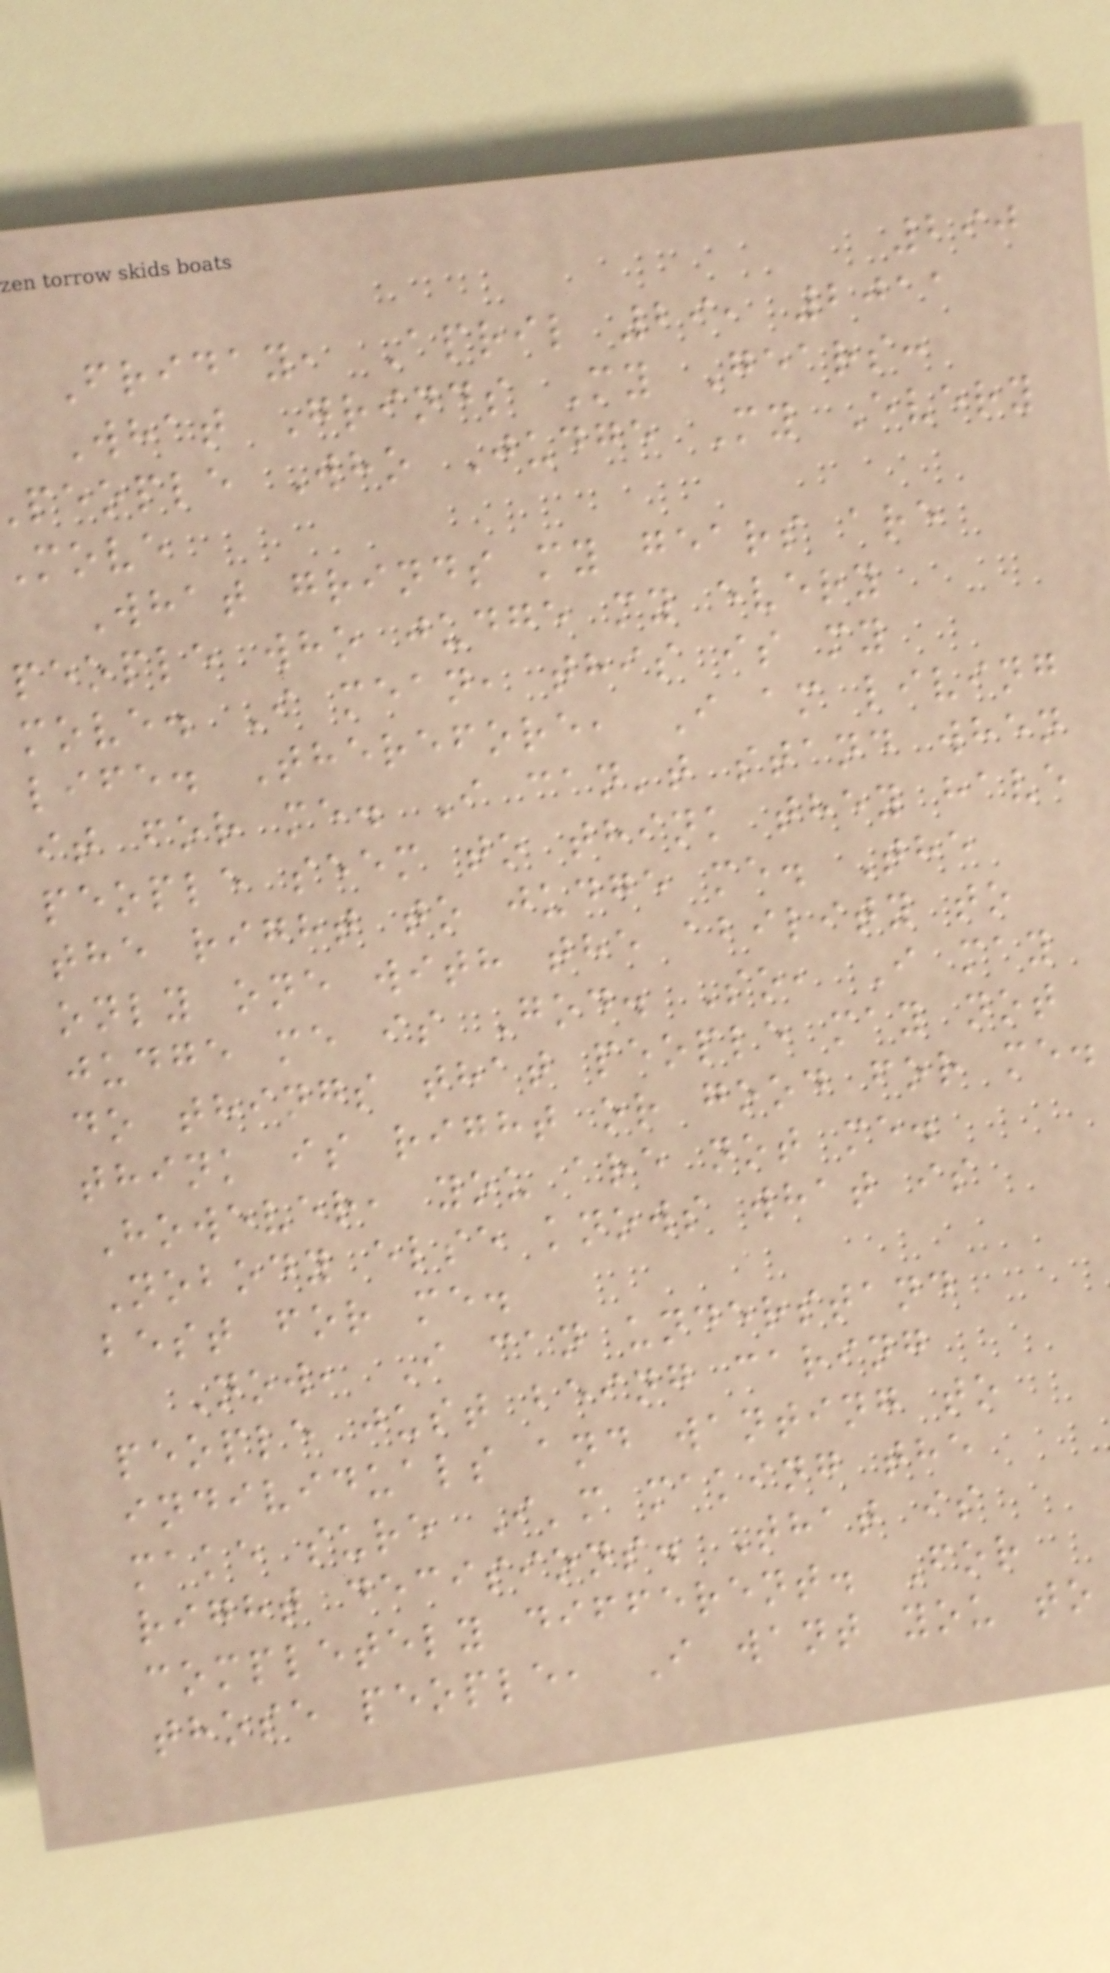290
Friday, April 29, 2011
What Grinds My Gears:
people Who Judge My Every
move
What grinds my gears are
people who judge my every
move. I mean, this is my
life. Therefore, I am living
it for me. I can't stand when
people seem to think they have
the right to judge me. The
only one with the ability to
judge me is God. So, I may
do things that people may not
think is right or good for me.
However, you are not me.
Nobody else knows what is
best for me.
Now, I can understand
people just being caring
individuals and wanting to
make sure I'm making the
right decisions. That is
completely different. For
those people, I want you to
